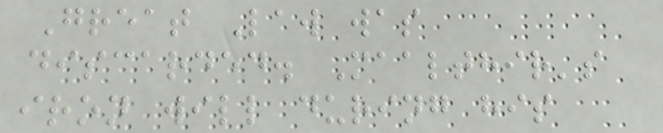Great Law was
discarded. Maalthir's
iron will during his
